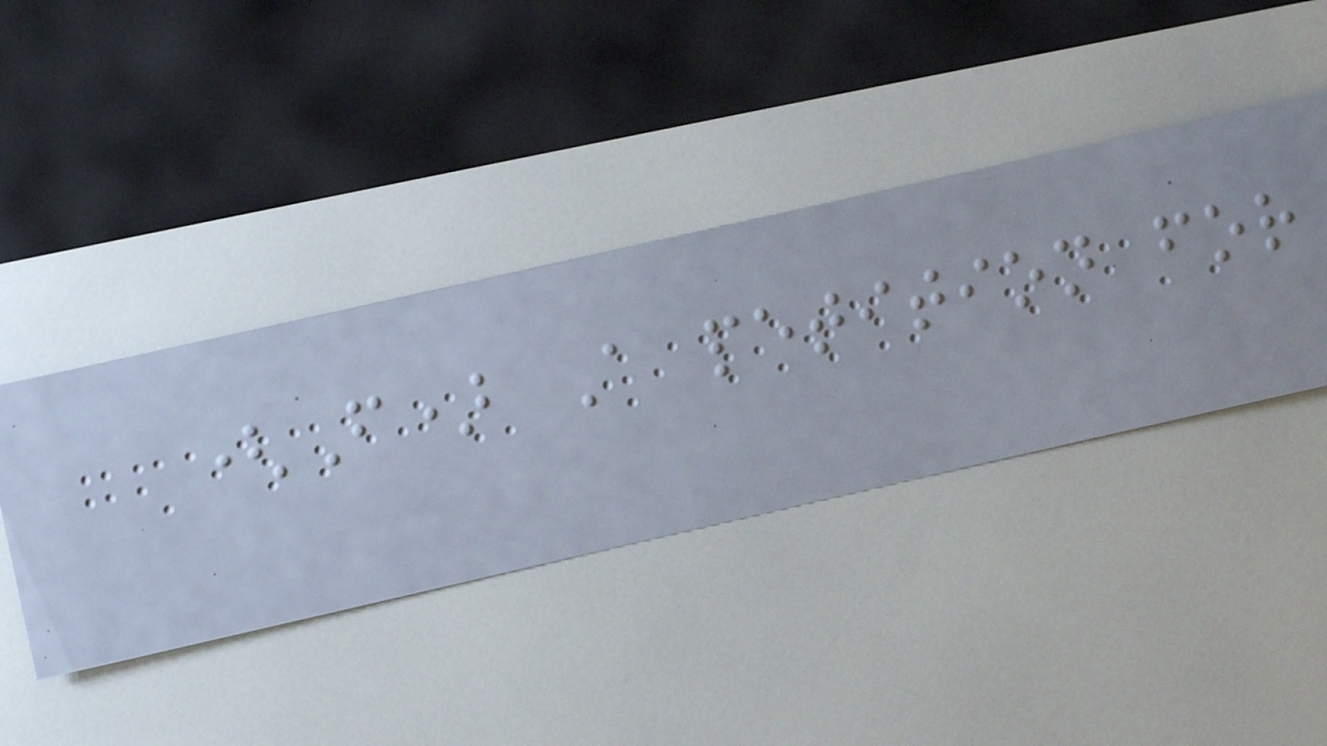(F) A petition for
